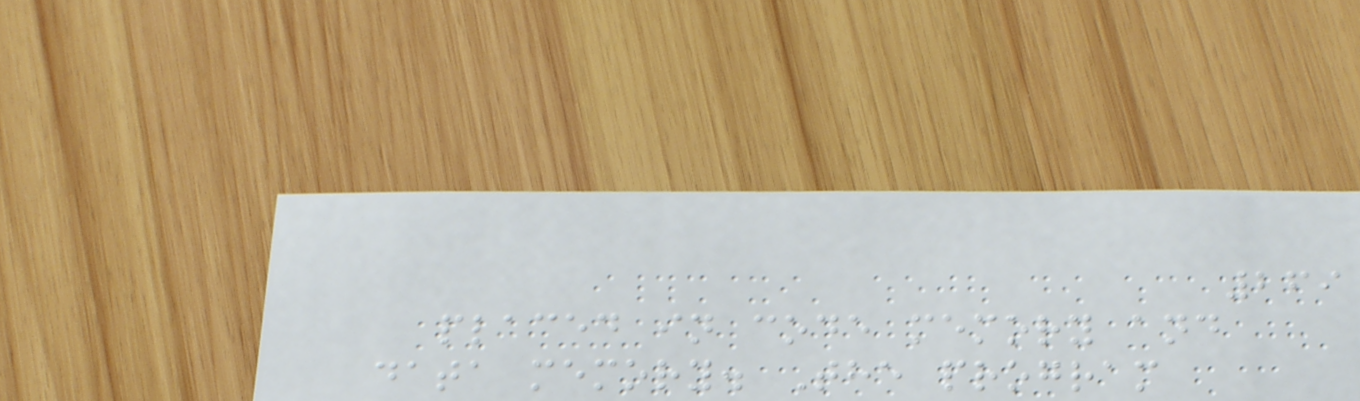269
placed in code memory and
data memory. The program
